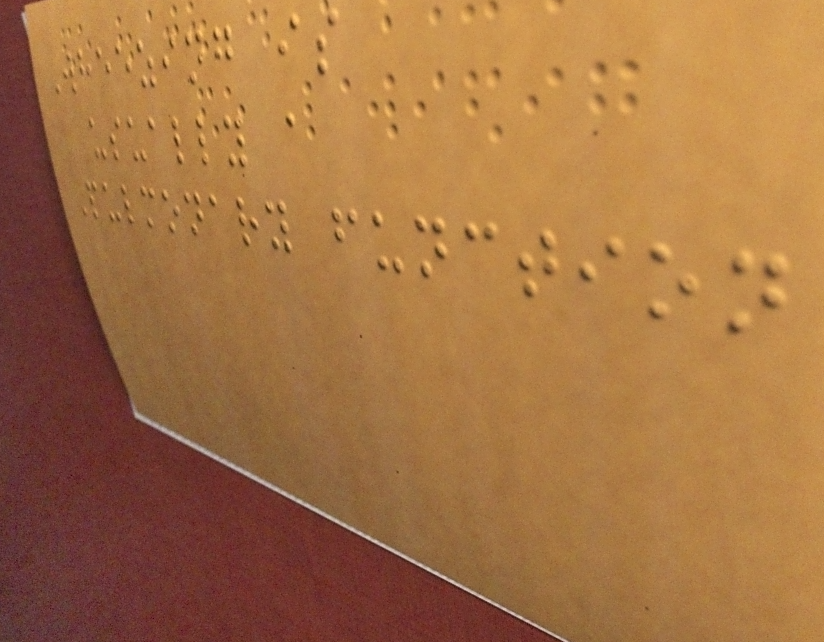Wheezing is
usually a
Pulmonary function
